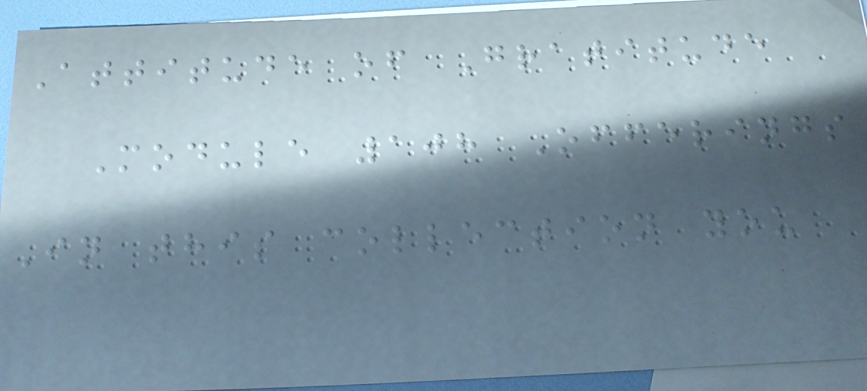Attitude of Gratitude
Module 108 Offerings
In this collection you
